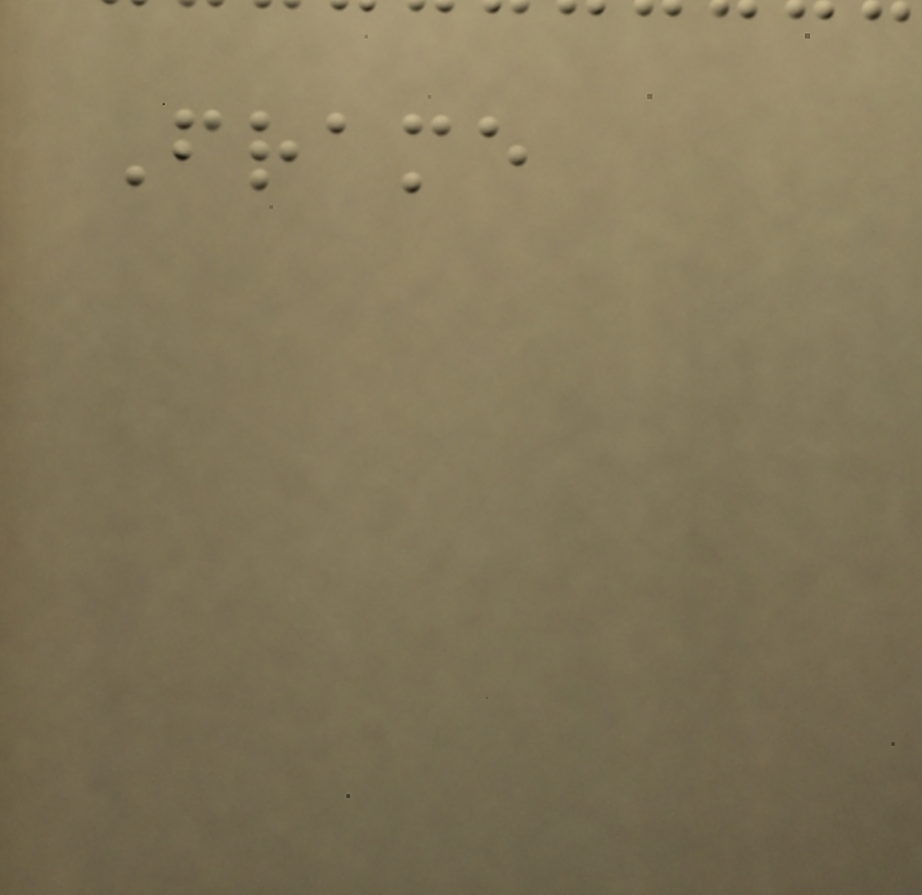Frame
